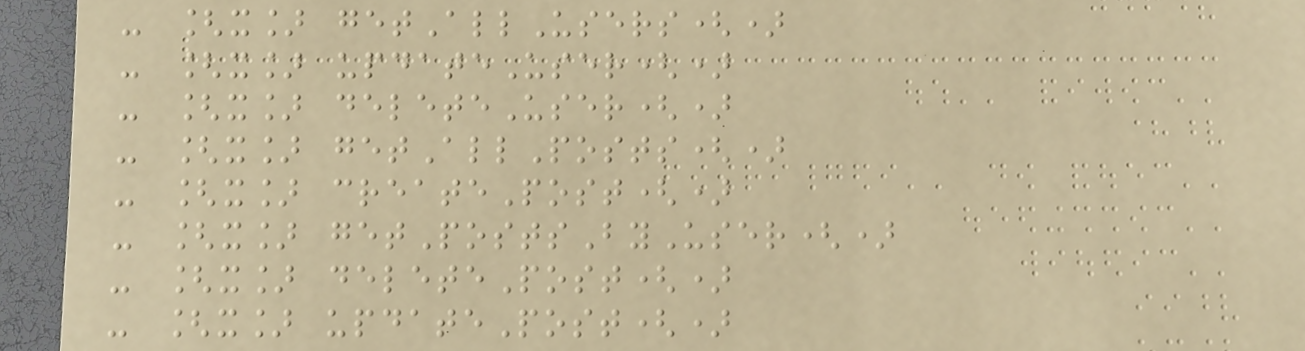- [x] getAllUsers()
- [x] updateUser()
- [x] deleteUser()
- [x] getAllPosts()
- [x] createPost()
- [x] getPostsByUser()
- [x] deletePost()
- [x] updatePost()
